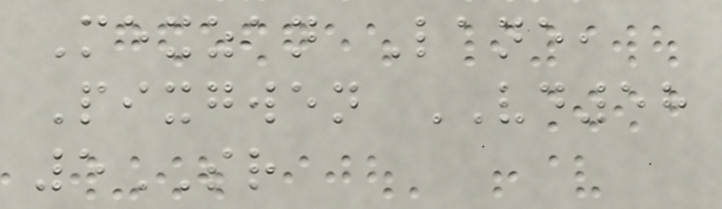Mexzan Lane,
Pixgwen VD58
5SR
